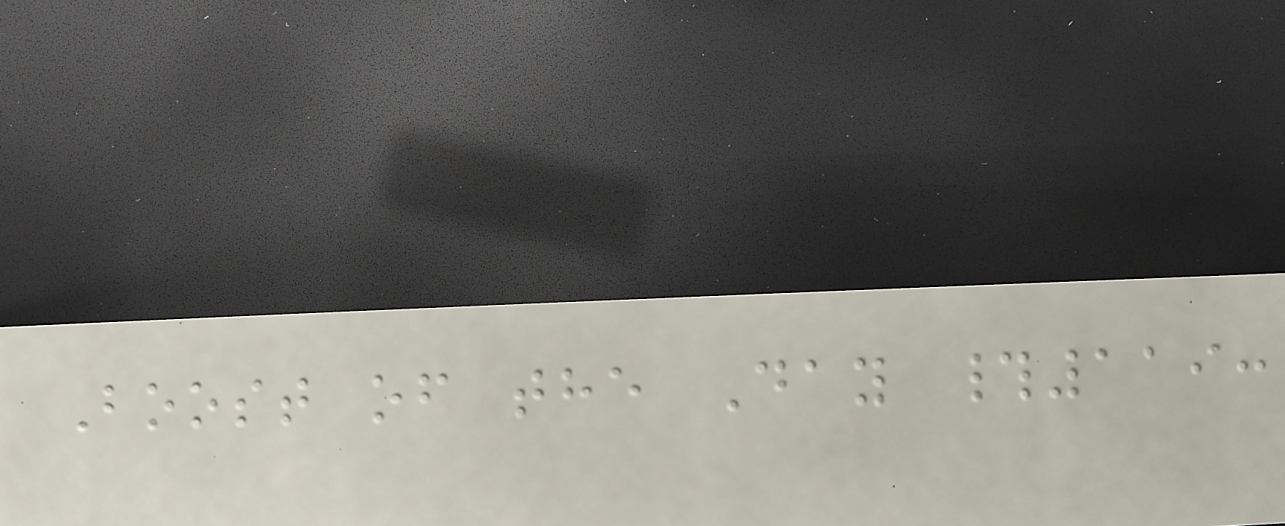Boost of the Day #119:
